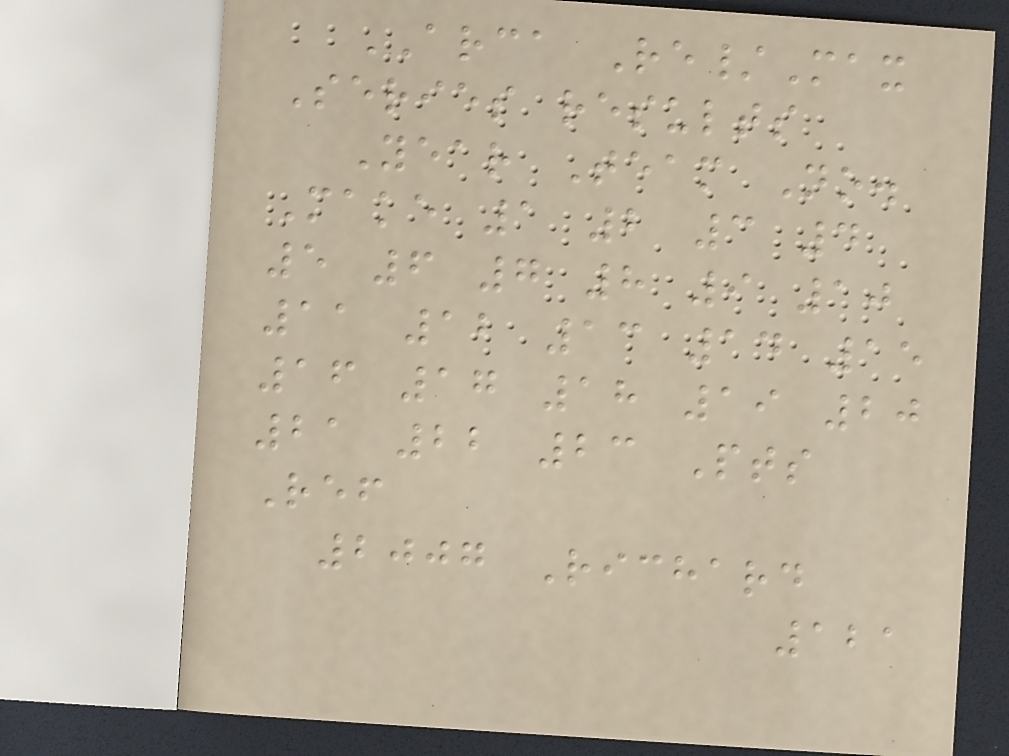ARCA Re/Max
Series results
Year Team No.
Make 1 2 3 4
5 6 7 8 9 10
11 12 13 14 15
16 17 18 19 20
21 22 23 Pts
Ref
2007 Richard
121
